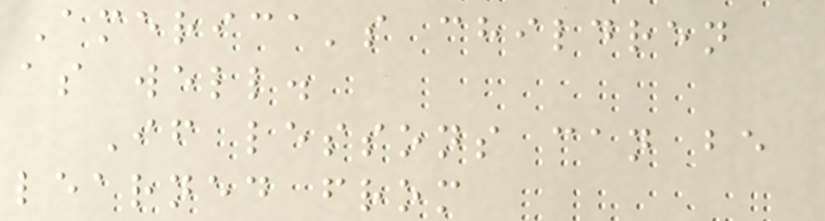America's children
as well.
If lessons can be
learned from
